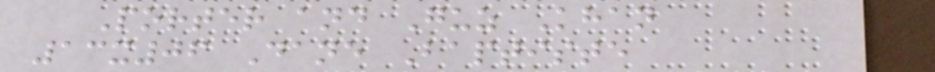Porter and Guz Khan
13x06 Dane Baptiste
